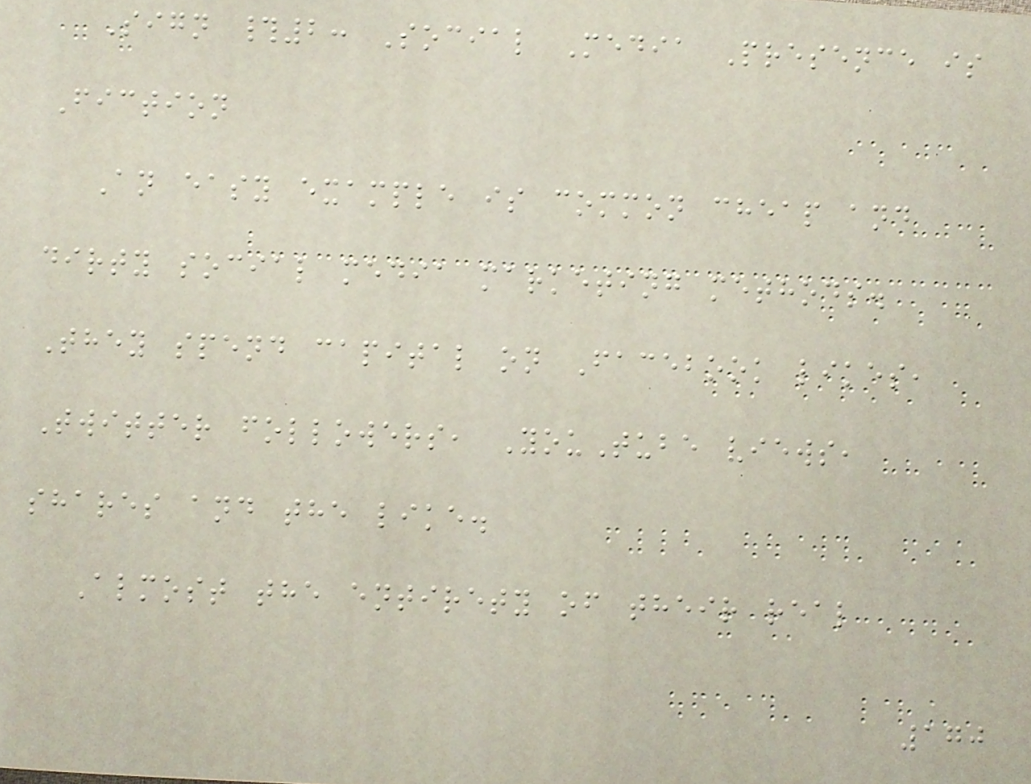Sign #2: Social Media Presence is
Fiction
An easy example is common cheap and
dirty social media marketing methods.
They spend capital on Facebook likes,
Twitter followers, YouTube views,
shares and the like.
Almost the entirety of their real
170
